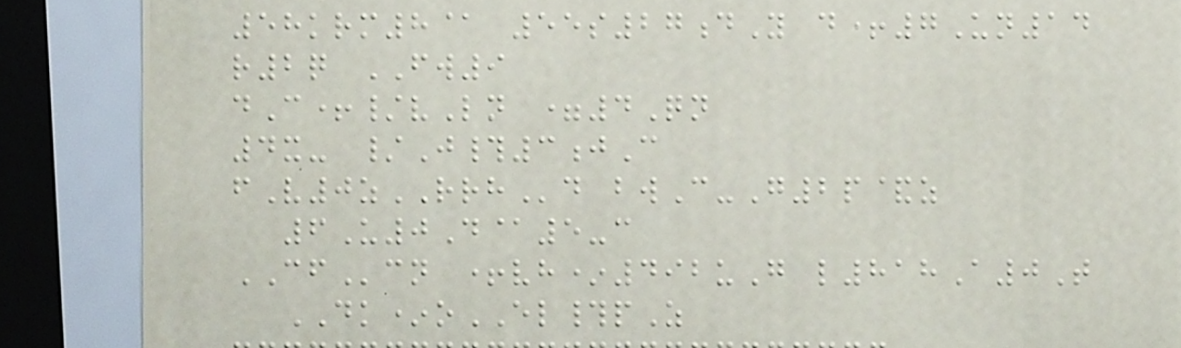58krm8@ 55s27dY d+7Un14
r2q FW9
dC+/vLn =4Qn
4x- /J#3jC
fV0zRRHd bwC-G2p&z
6U0D@5-c
CFcn +vh*492uG l818A0T
DK*oEL#pZ
